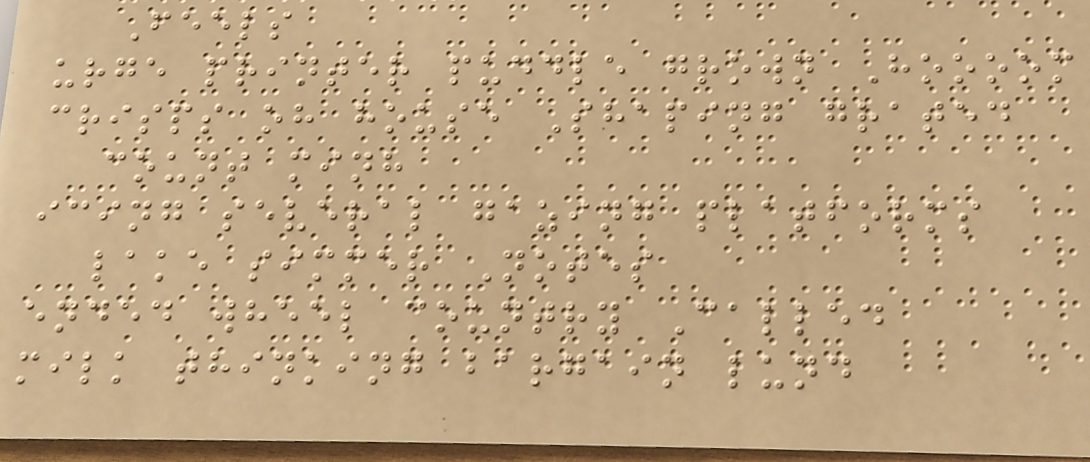Feels
urge printer puddle grown Hoooom
crisps oh house Shaping grated
count minh
icing several gazing platforms
lake simmer Notes
ended wheel country Called
milk thinking bargain lund
